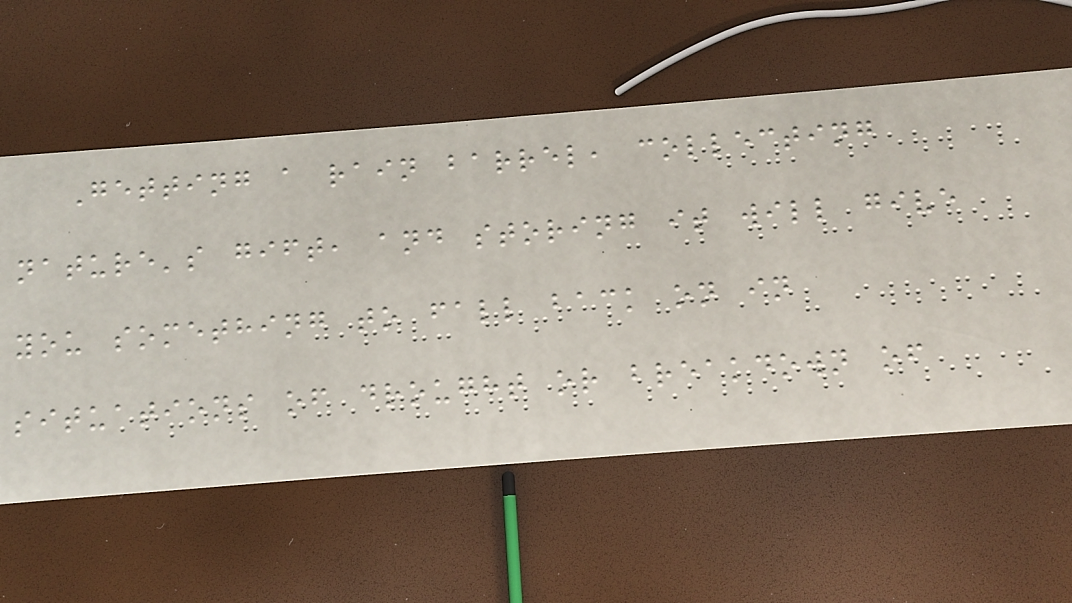Getting a rain barrel, collecting
nature's gift, and storing it will give
you something to fall back on in
situations of drought or breakdown of
